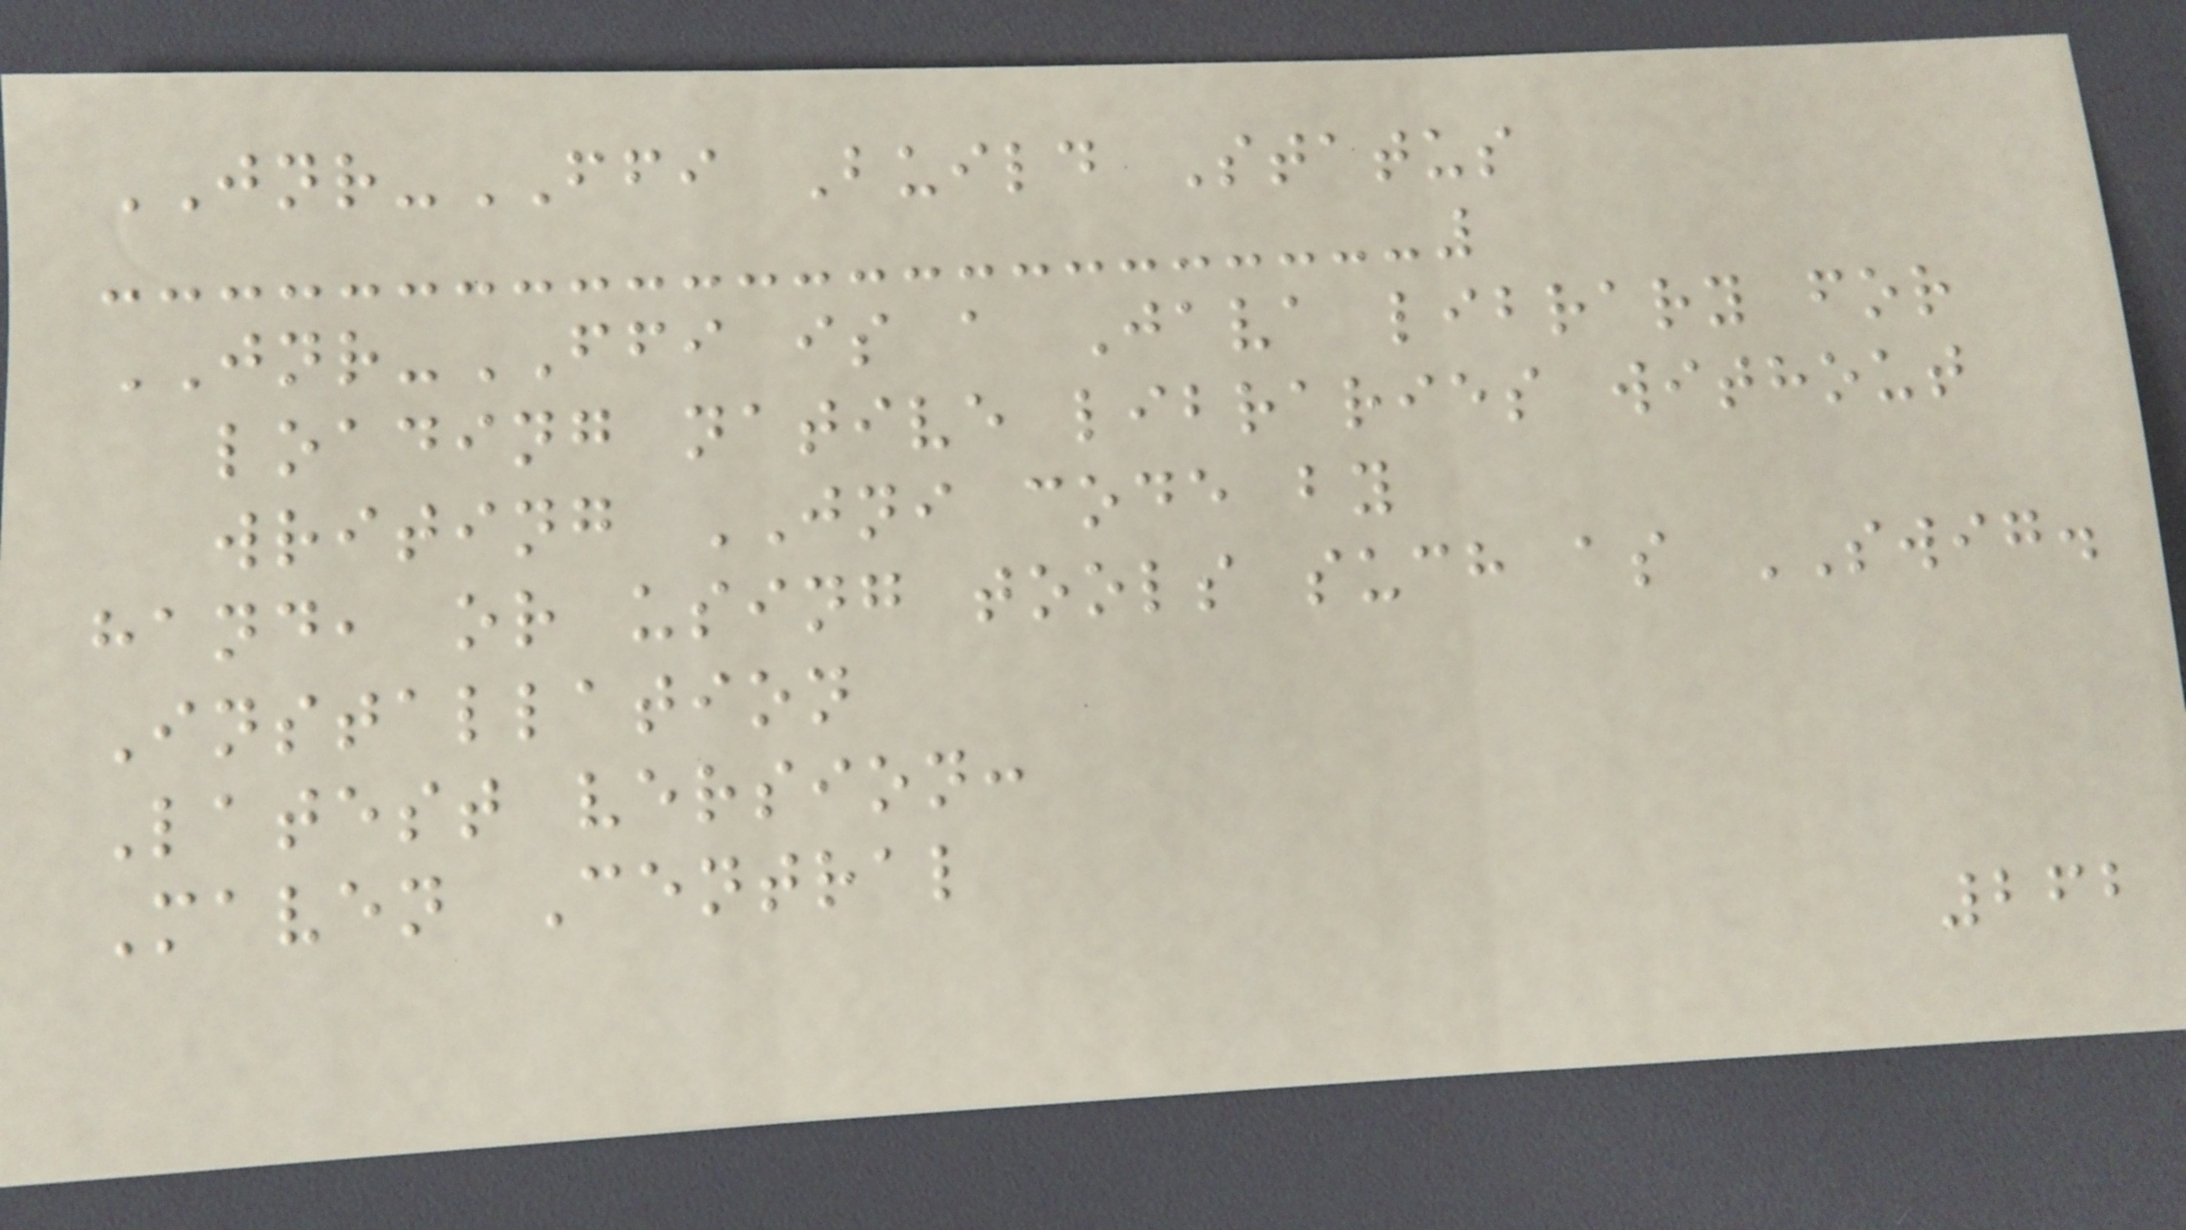JNR-FFI Build Status
JNR-FFI is a Java library for
loading native libraries without
writing JNI code by
hand, or using tools such as SWIG.
Installation
Latest version:
Maven Central
262
